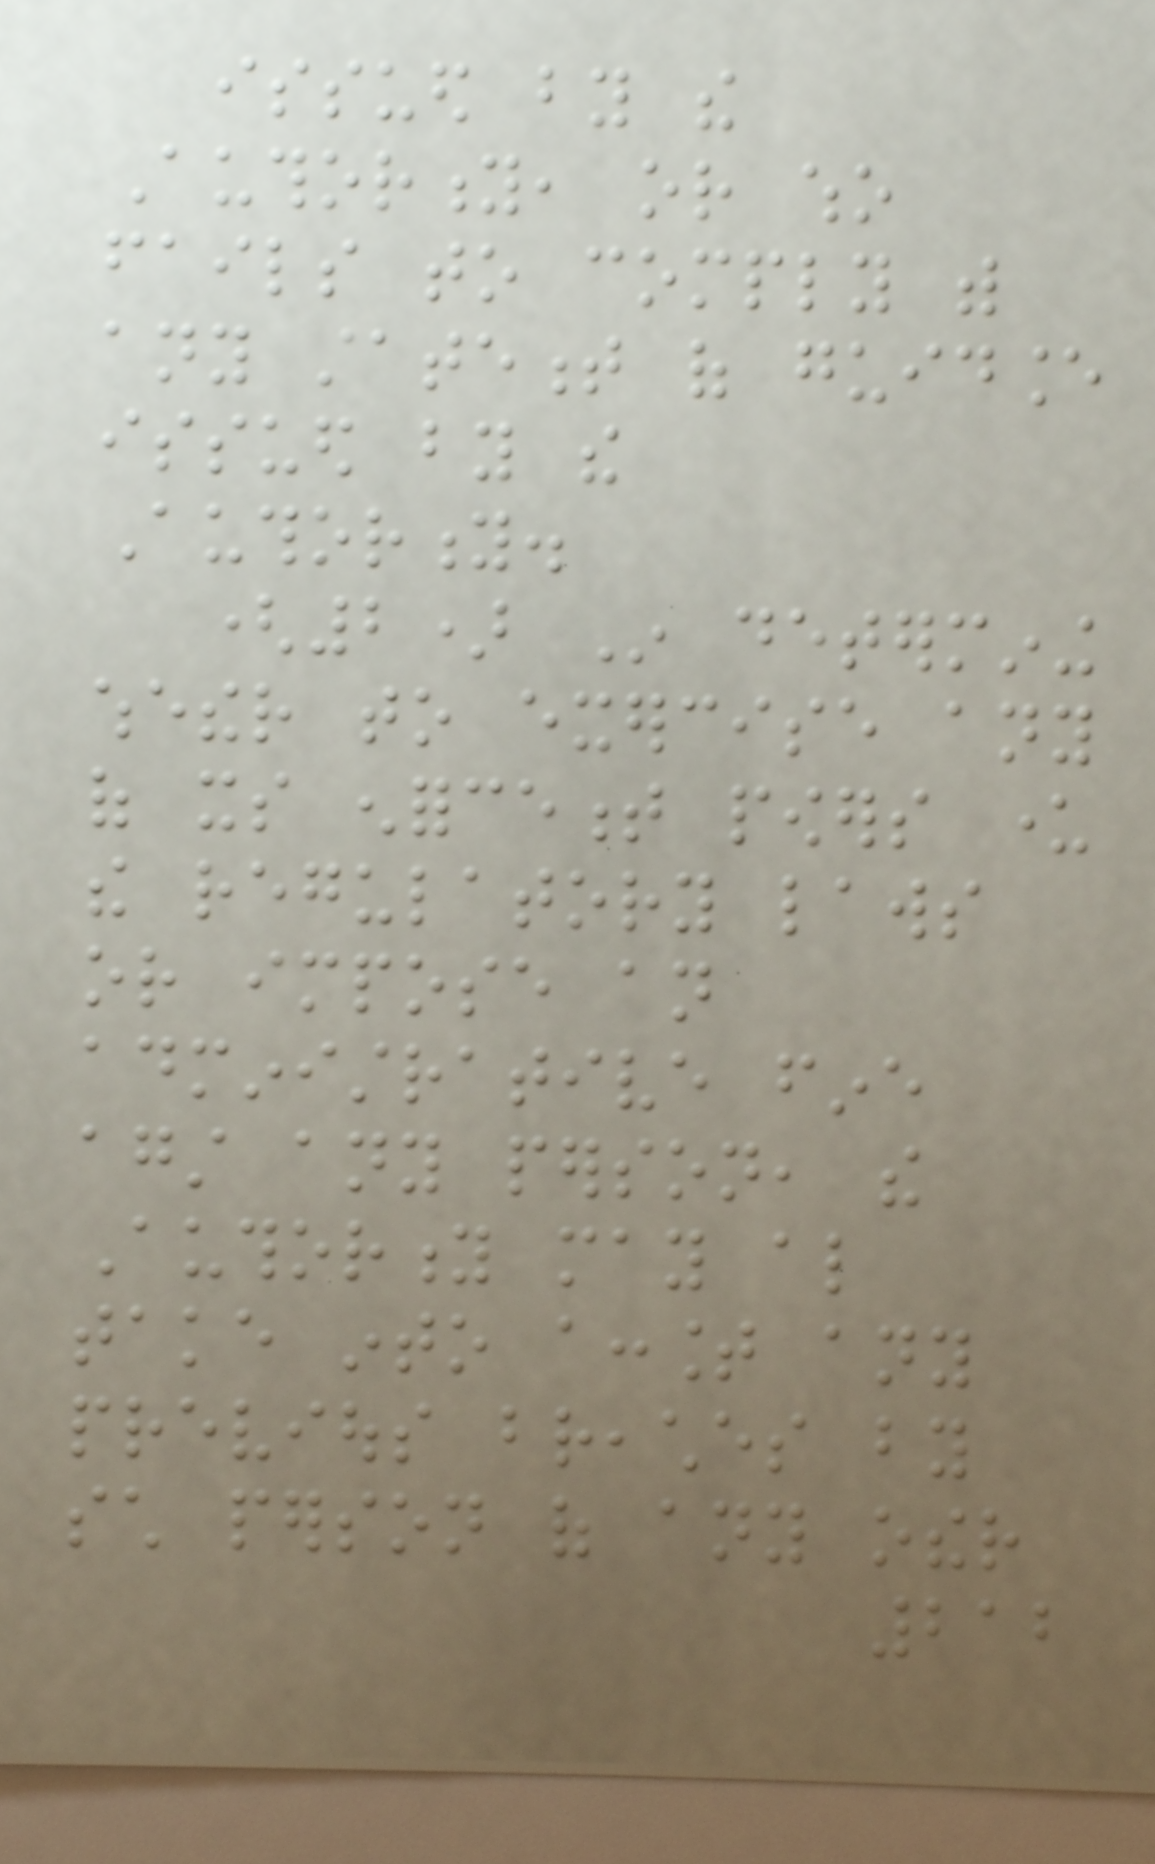issued by the
Authority, or who
fails to comply with
any statement of guidance
issued by the
Authority.
(2) In determining
whether to exercise any
of its enforcement powers under
the regulatory laws
or impose an
administrative fine
against any person, the
Authority may also
take into account any
previous breaches by
such person of any other
212
